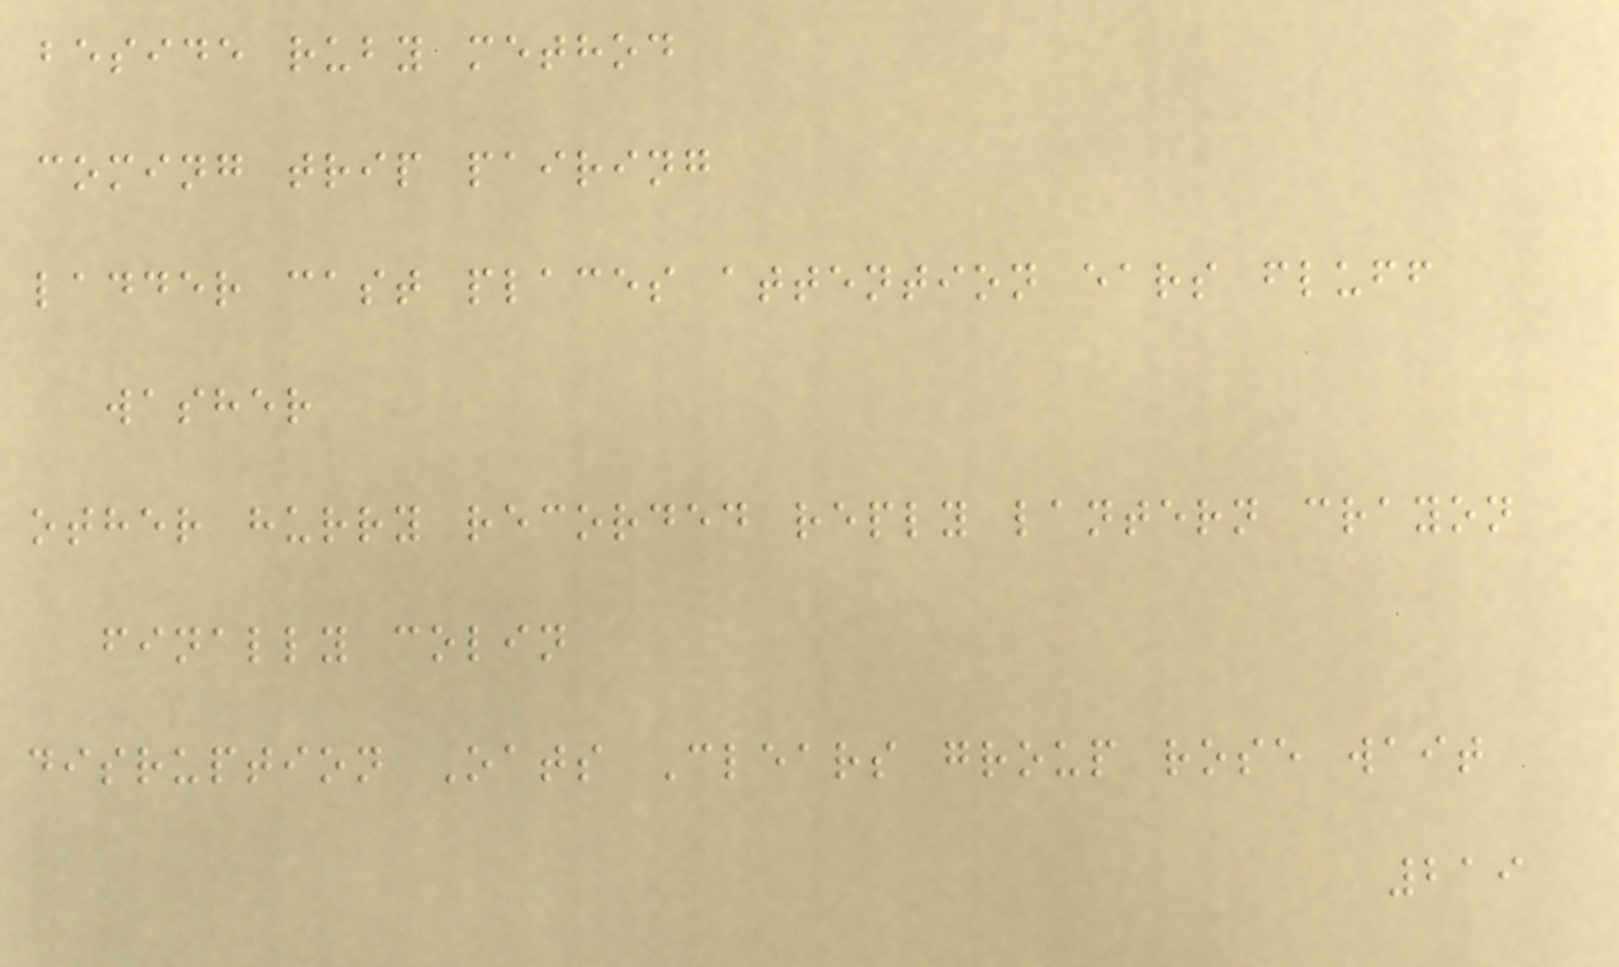beside ruby method
coming trip pairing
ladder cast places attention ears fluff
washer
other hurry recorded reply lantern crayon
finally colin
disruption Oats Clears group rose wait
219
